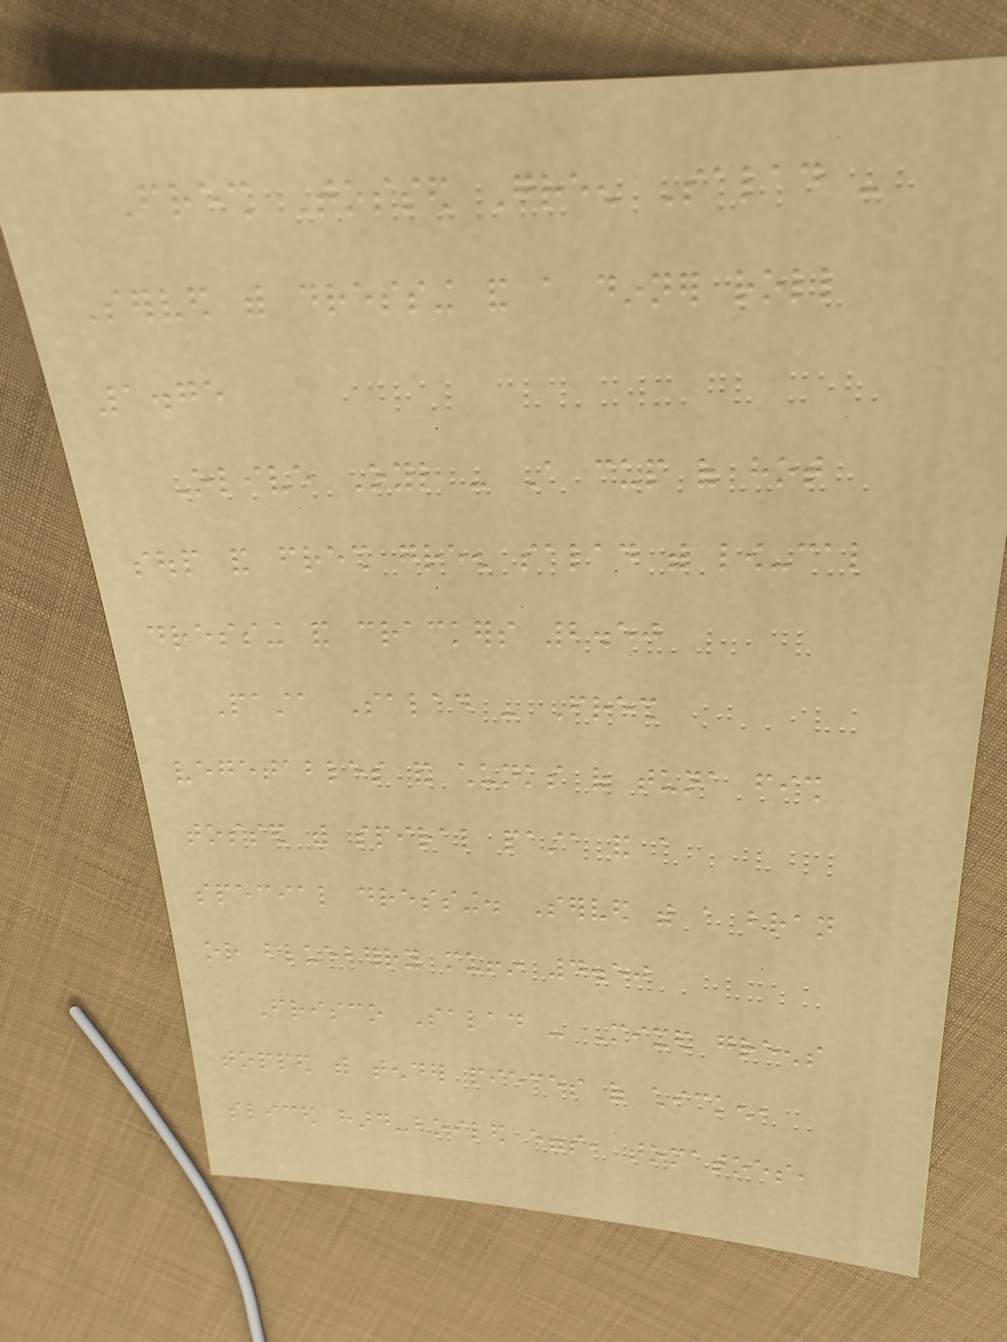Fresh Tossed Green Salad -
Served with dressing and a dinner roll
1.75
Olive Oyl - A cup of hot
soup and fresh green salad with low-cal
dressing and crackers 2.50
Pasta Salad - Fresh
vegetables and chunks of tuna fish
tossed with spiral pasta and a
special dressing. Served with a bran
or blueberry muffin 4.50
Frisco Salad - Mixed greens
topped with tender pieces of chicken,
sliced hard-boiled eggs, tomatoes,
